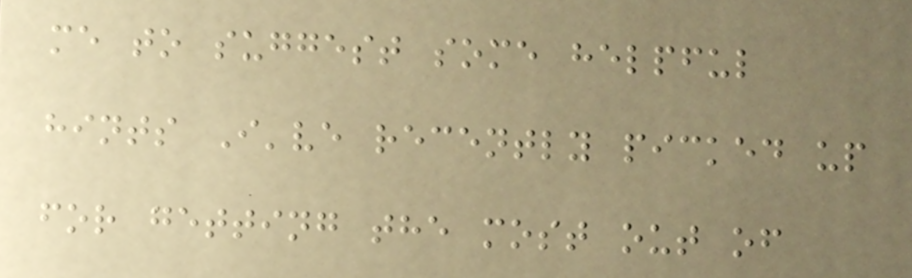me to suggest some helpful
hints I've recently picked up
for getting the most out of
